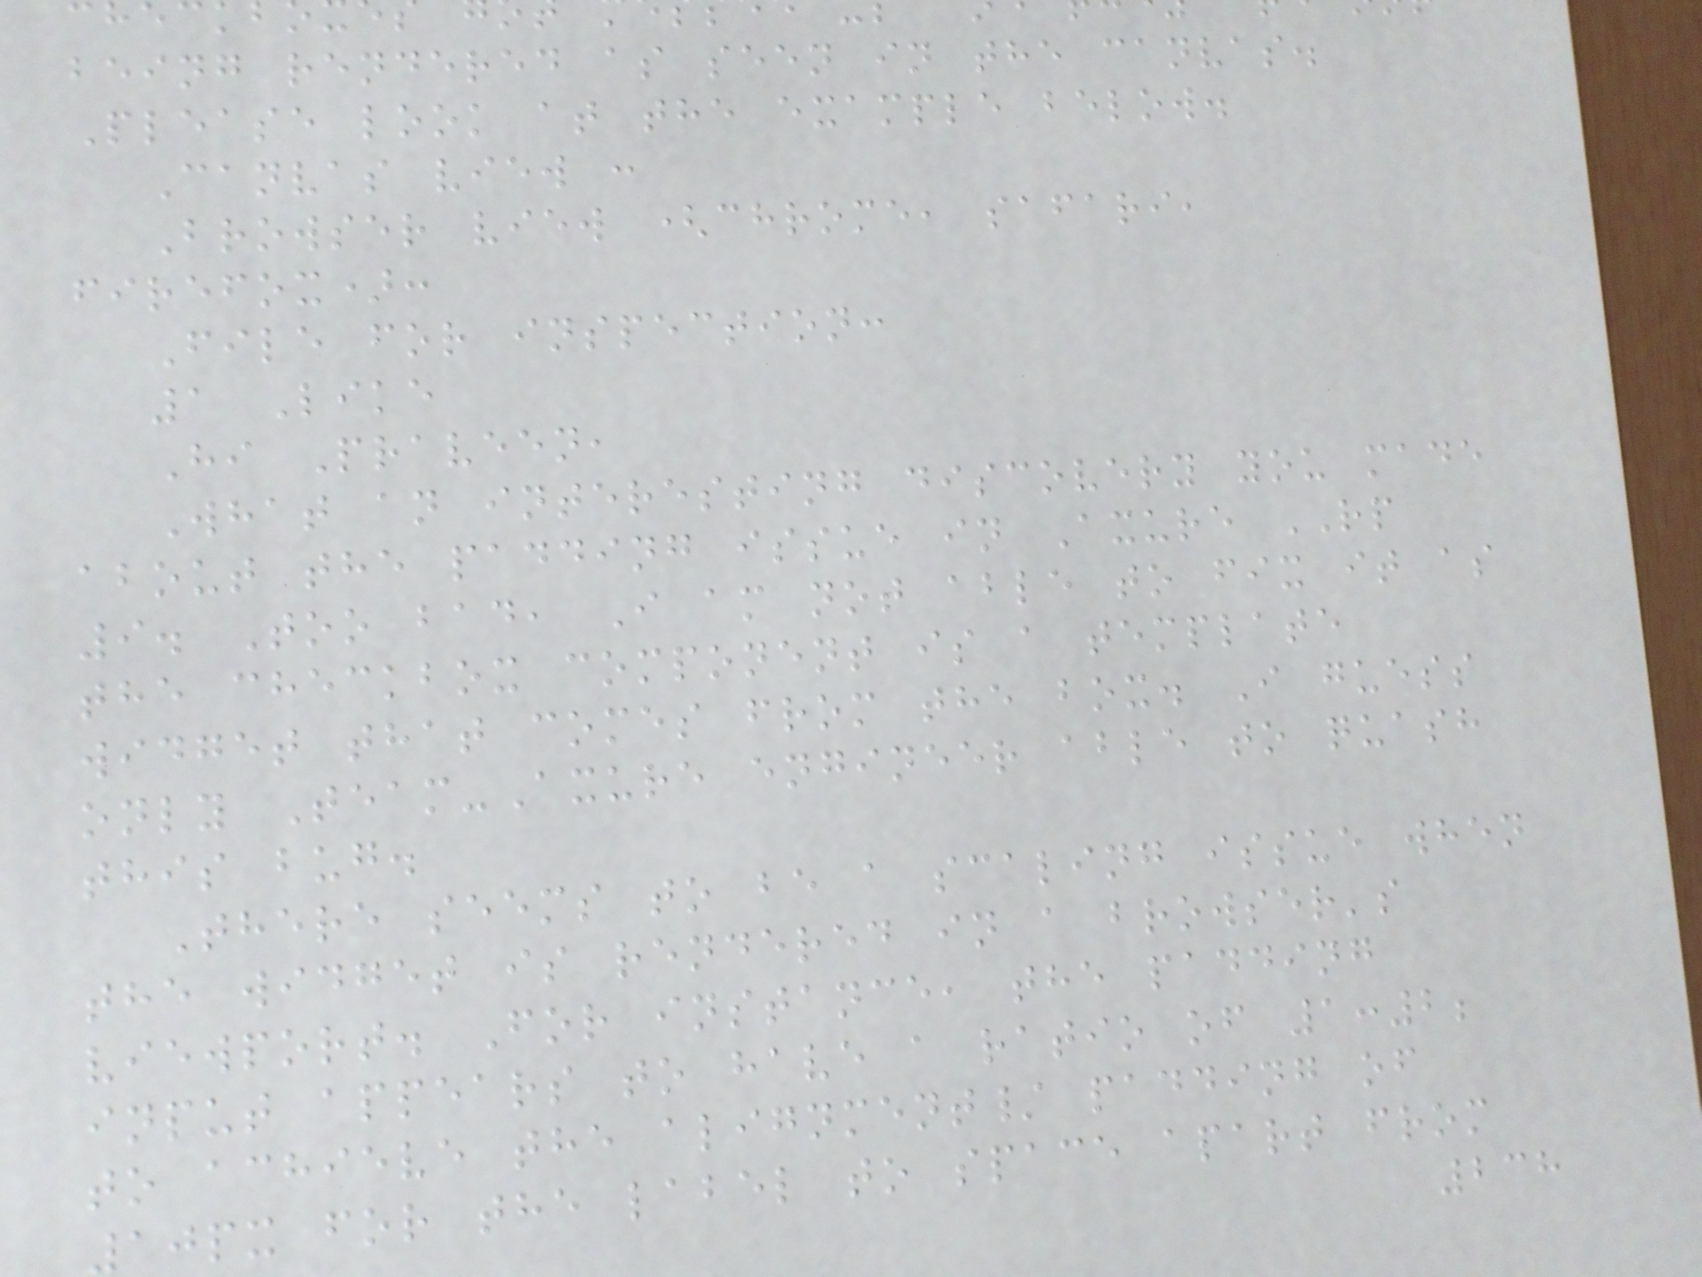being rendered as seen in the canvas.
Please look at the example below.
Canvas view :
Browser view (chrome, safari,
firefox):
File for inspection:
1 Like
Hi Praveen,
What an interesting discovery you made
about the padding issue in Axure RP
9. Too bad, I am not able to fix it as
the checkbox component is a template
widget that comes from the box. I guess
only Team-Axure engineer able to quash
this bug.
There seems to be a scaling issue when
the widget is rendered in a browser's
viewport. For instance, the padding
input appears to have a ratio of 1:2;
to achieve the alignment/ padding of
10px for the label to space apart from
238
